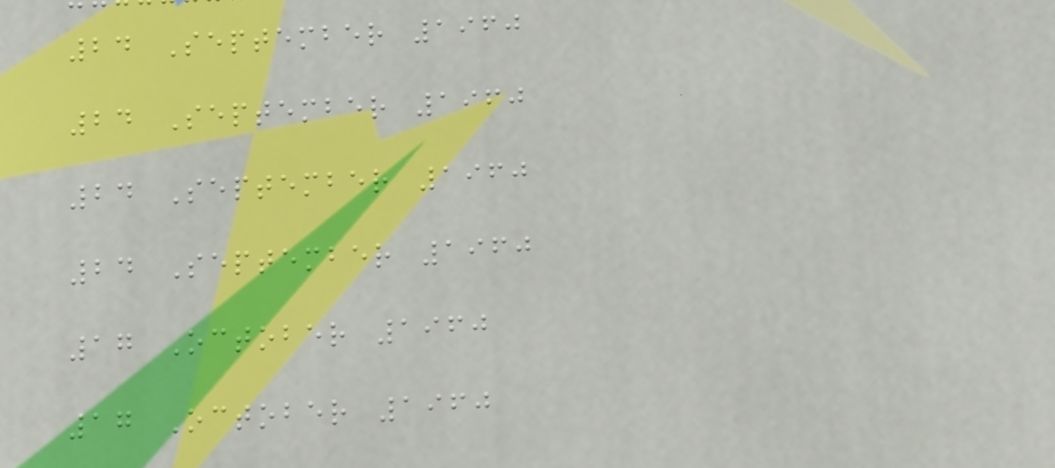24 September 1960
24 September 1960
24 September 1960
24 September 1960
17 October 1960
17 October 1960
